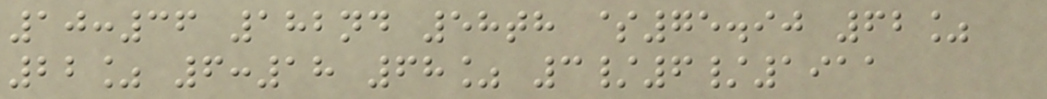10:36 182nd 58th $75.90 62%
22% 6:18 68% 3/6/1911
